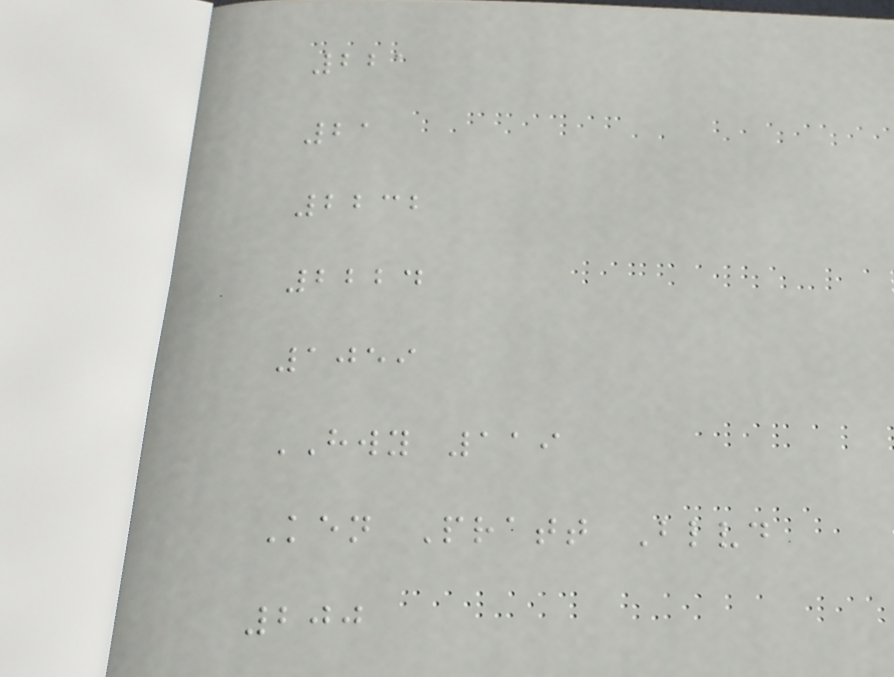221
21
2232
2224
1059
HWY 119
Ken Pratt Blvd
200
